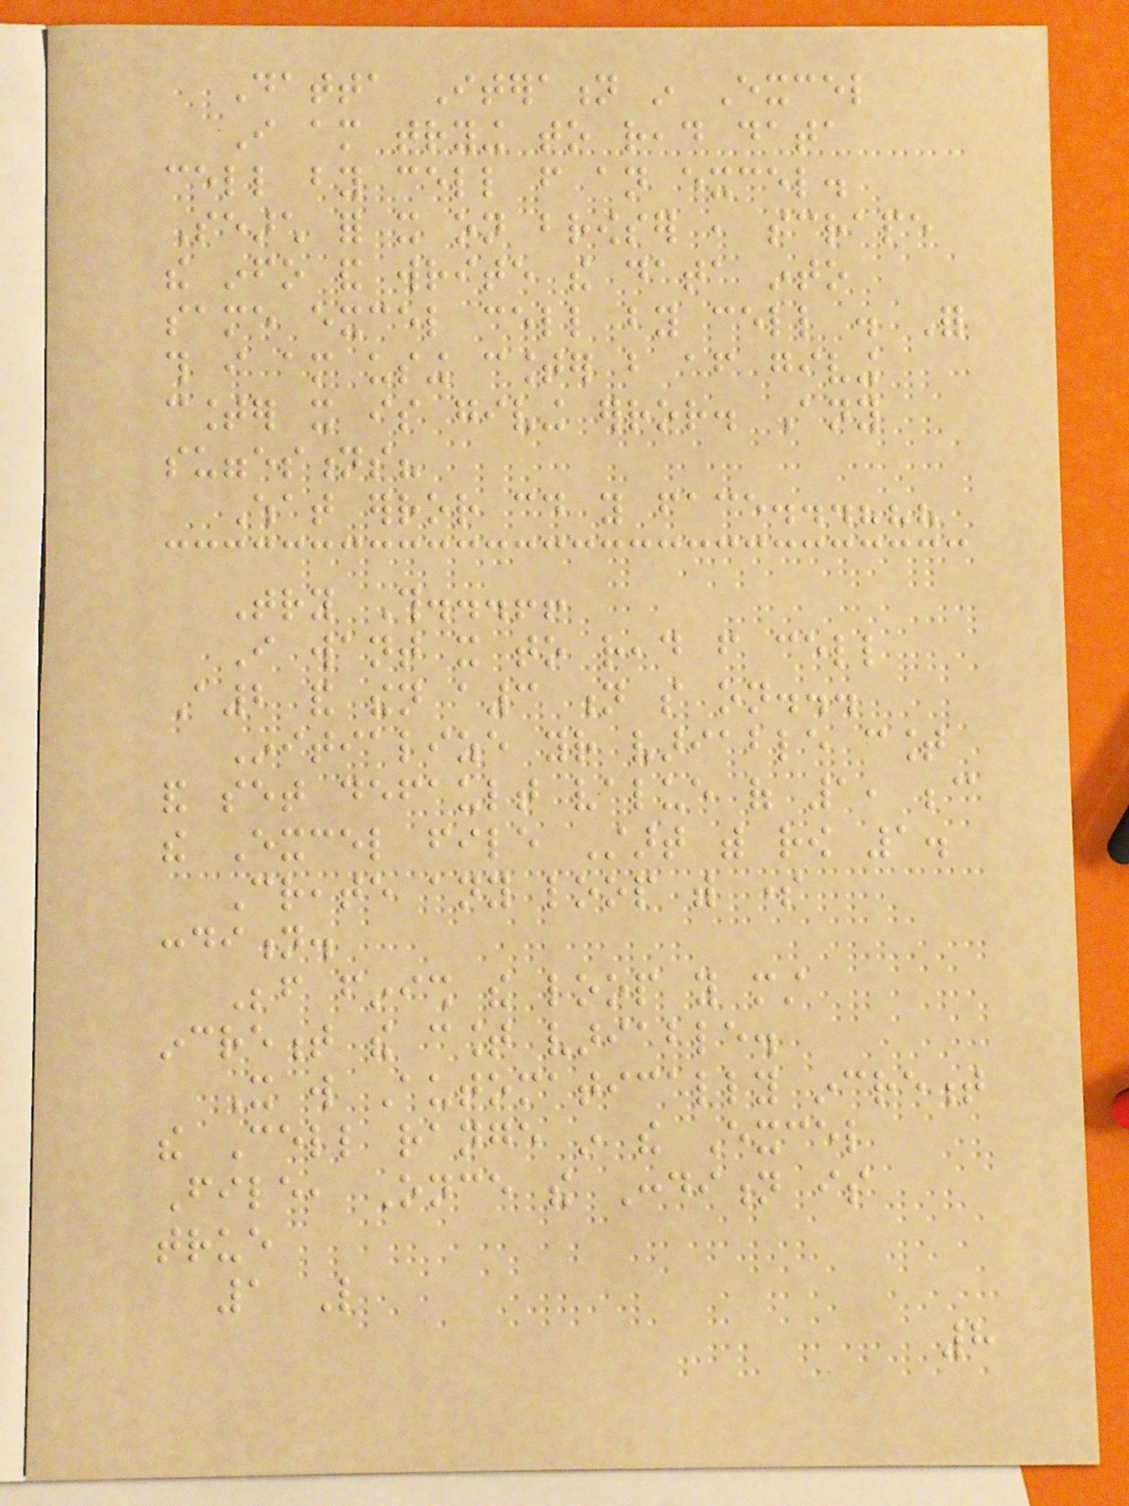Datta Iteration in Excel
I am trying to read data
cell by cell from an excel.
Search for it on browser , scrape
the info and write the data into
same excel cell by cell . For
this i am using counter but after giving
counter it is giving error. Any
suggestions?
What error could you face...???
Try This...!!
I want it to read from cell
A2 and then a3 n so on...
Initialize your variable count
and set default value of 1, because
the Excel file Start with row 1.
Create any loop with some
condition.
Before finish the loop you must
increment the count variable.
It will Automatically increment
the Cell range in the Excel
File, Once the Condition is
true
1 Like
8
